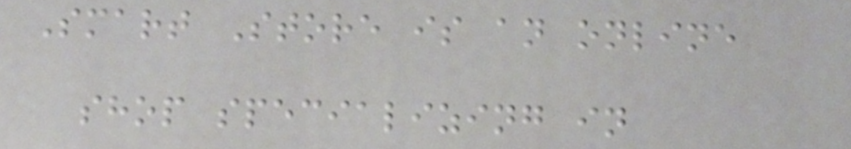Smart Store is an online
shop specializing in
